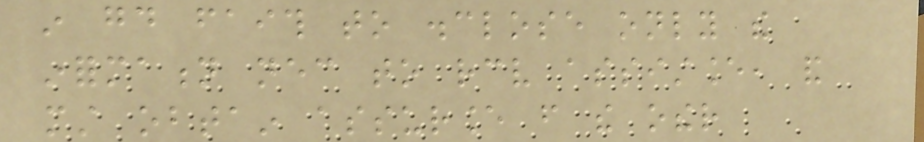in good faith to disclose only the
information necessary to receive assistance, and
must obtain assurance from the other
